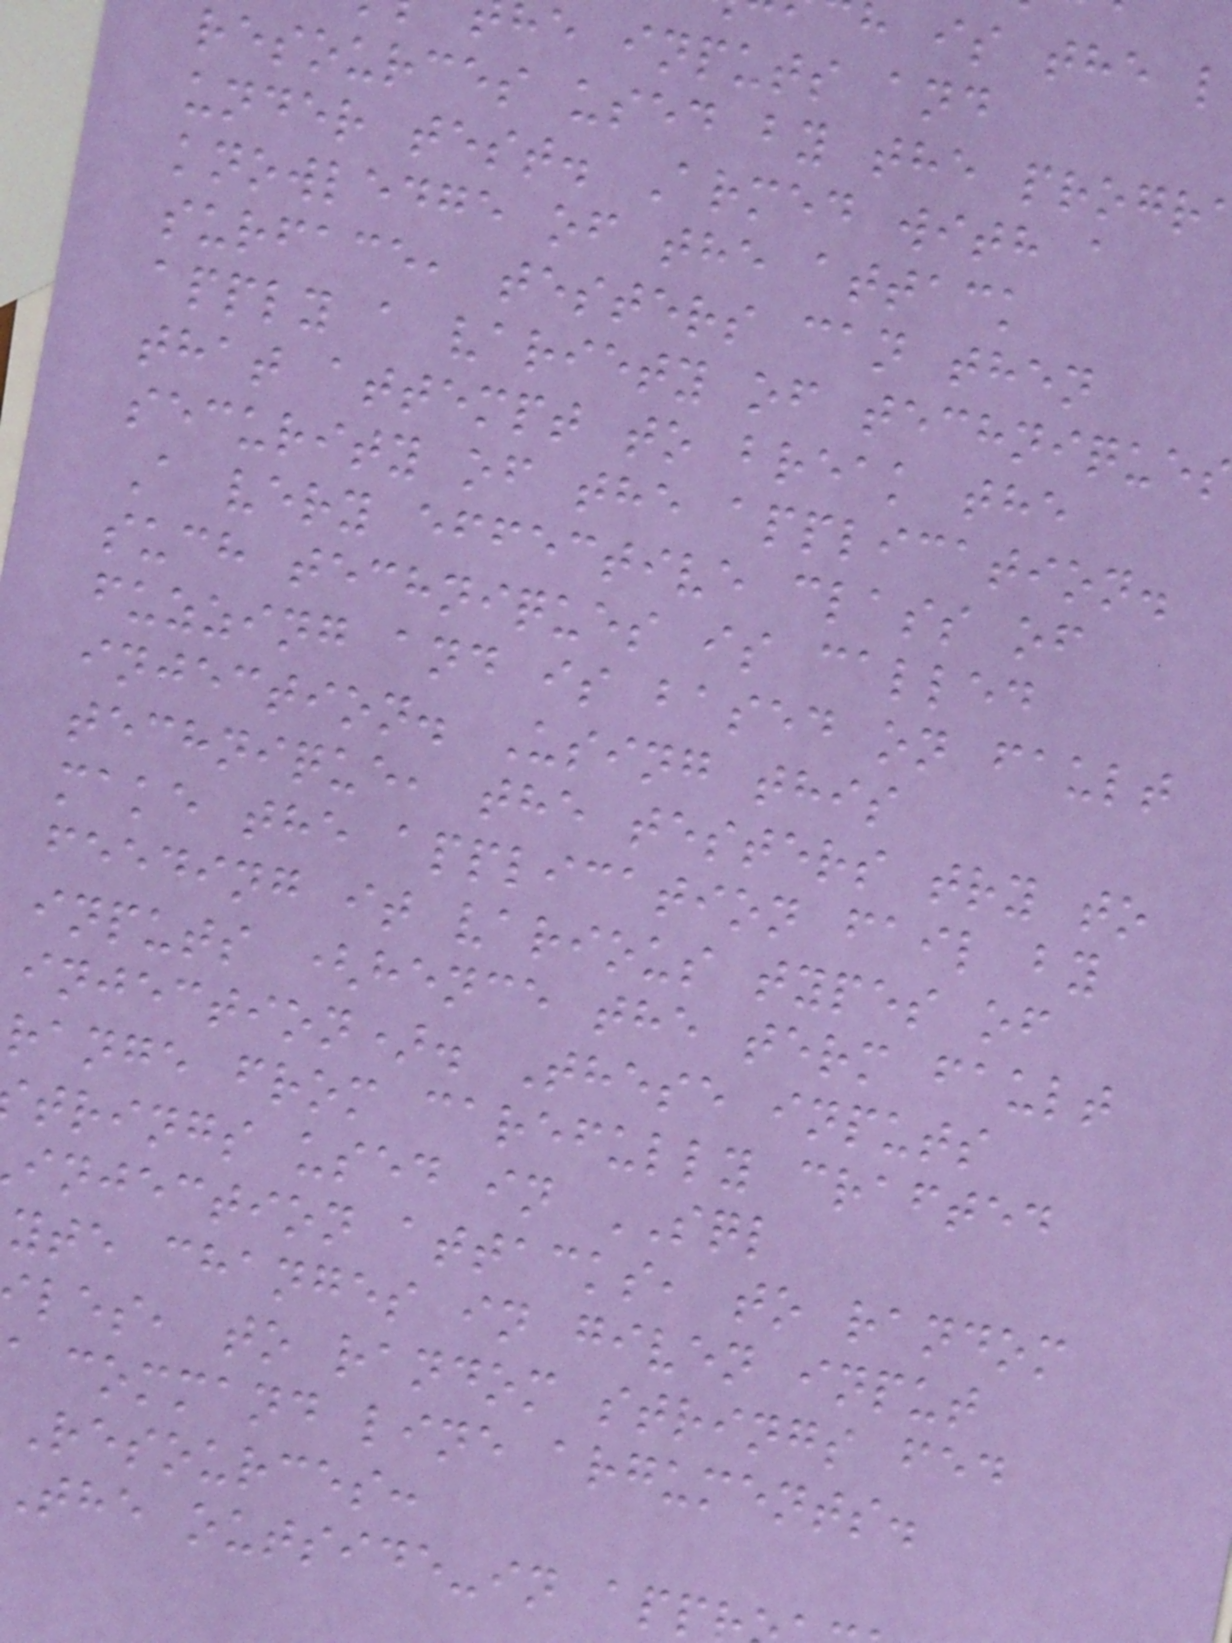h is the l
e inputs and
resources used by the progr
under test. Armed with a
knowledge of the attack
surface, testers can then
apply a variety of technique
that attempt to break the
security of the application.
A very effective class of
such techniques is called
fuzzing and is based on fault
injection. Using this
technique, the testers try to
make the application fail by
feeding it various types of
inputs (hence the term fault
injection). These inputs
range from carefully crafted
trings used in SQL
injection attacks, to random
yte changes in given input
les, to random strings fed
command line arguments.
Resources:
the outside-in app
